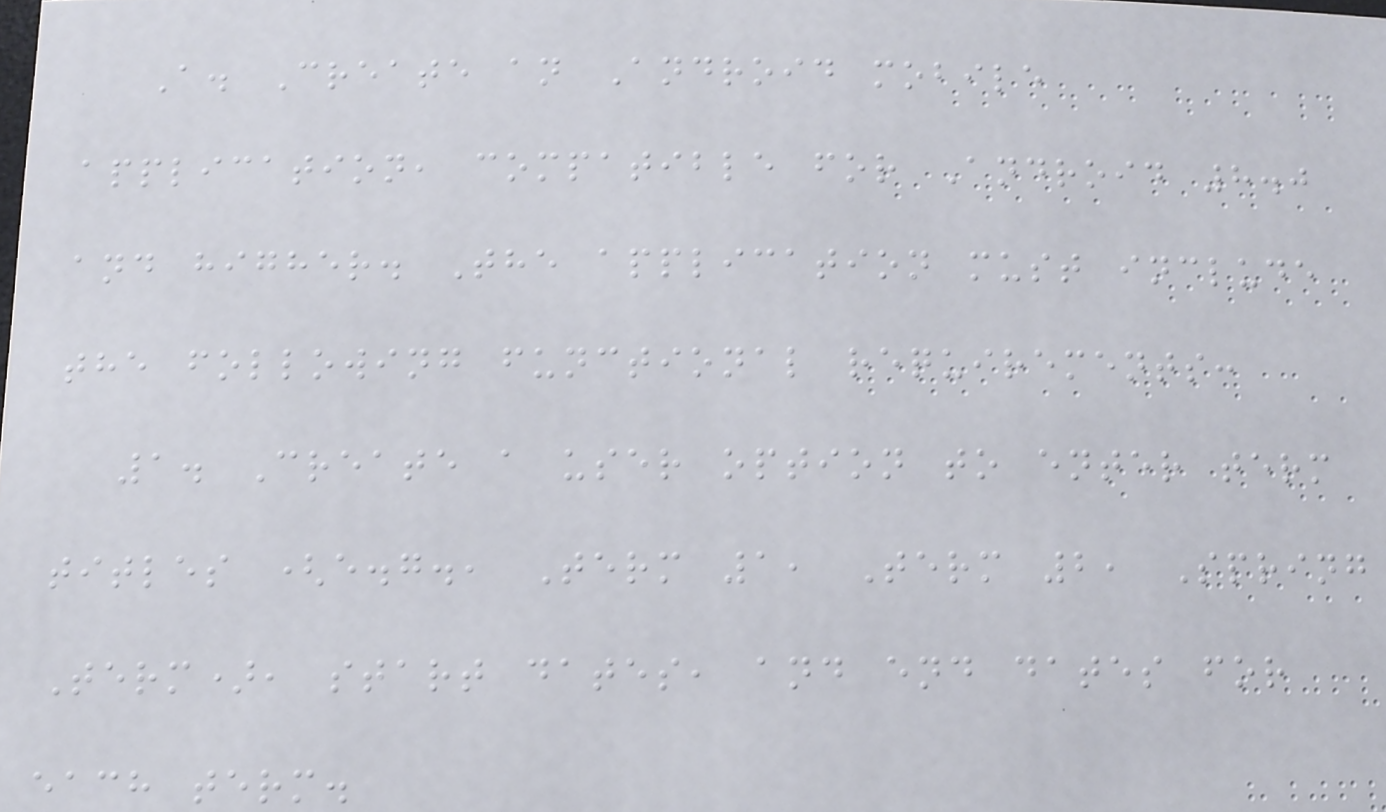A. Create an Android mobile
application, compatible for Android 8.0
and higher. The application must include
the following functional requirements:
1. Create a user option to enter term
titles (e.g., Term 1, Term 2, Spring
Term), start dates, and end dates for
each term.
